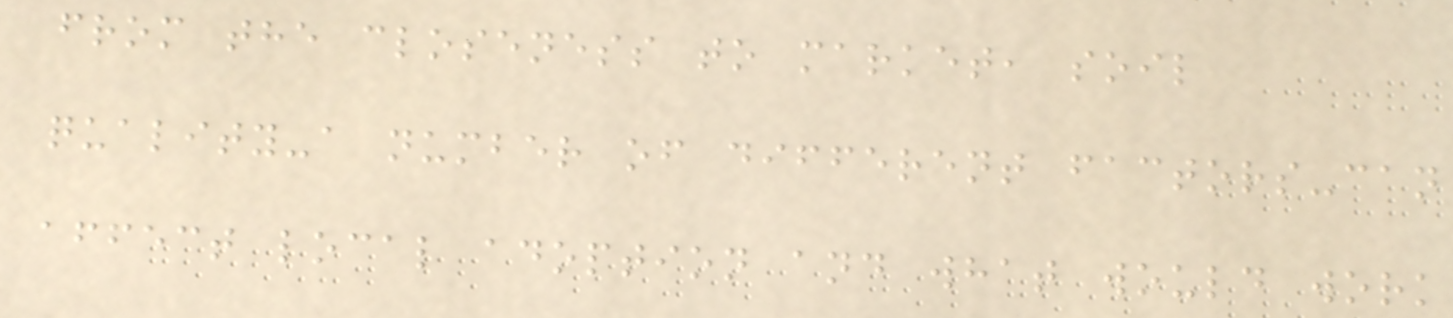from the closeness to market, soil
quality-a number of different factors-can
affect local adoption and what would work
